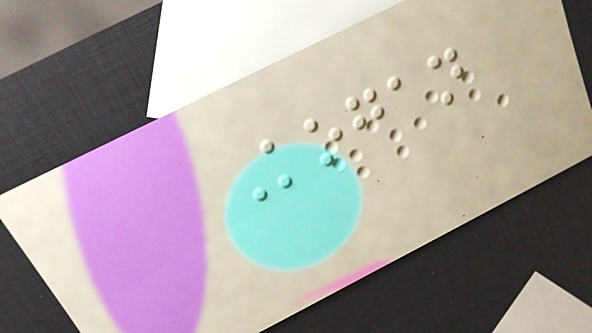Kogan
